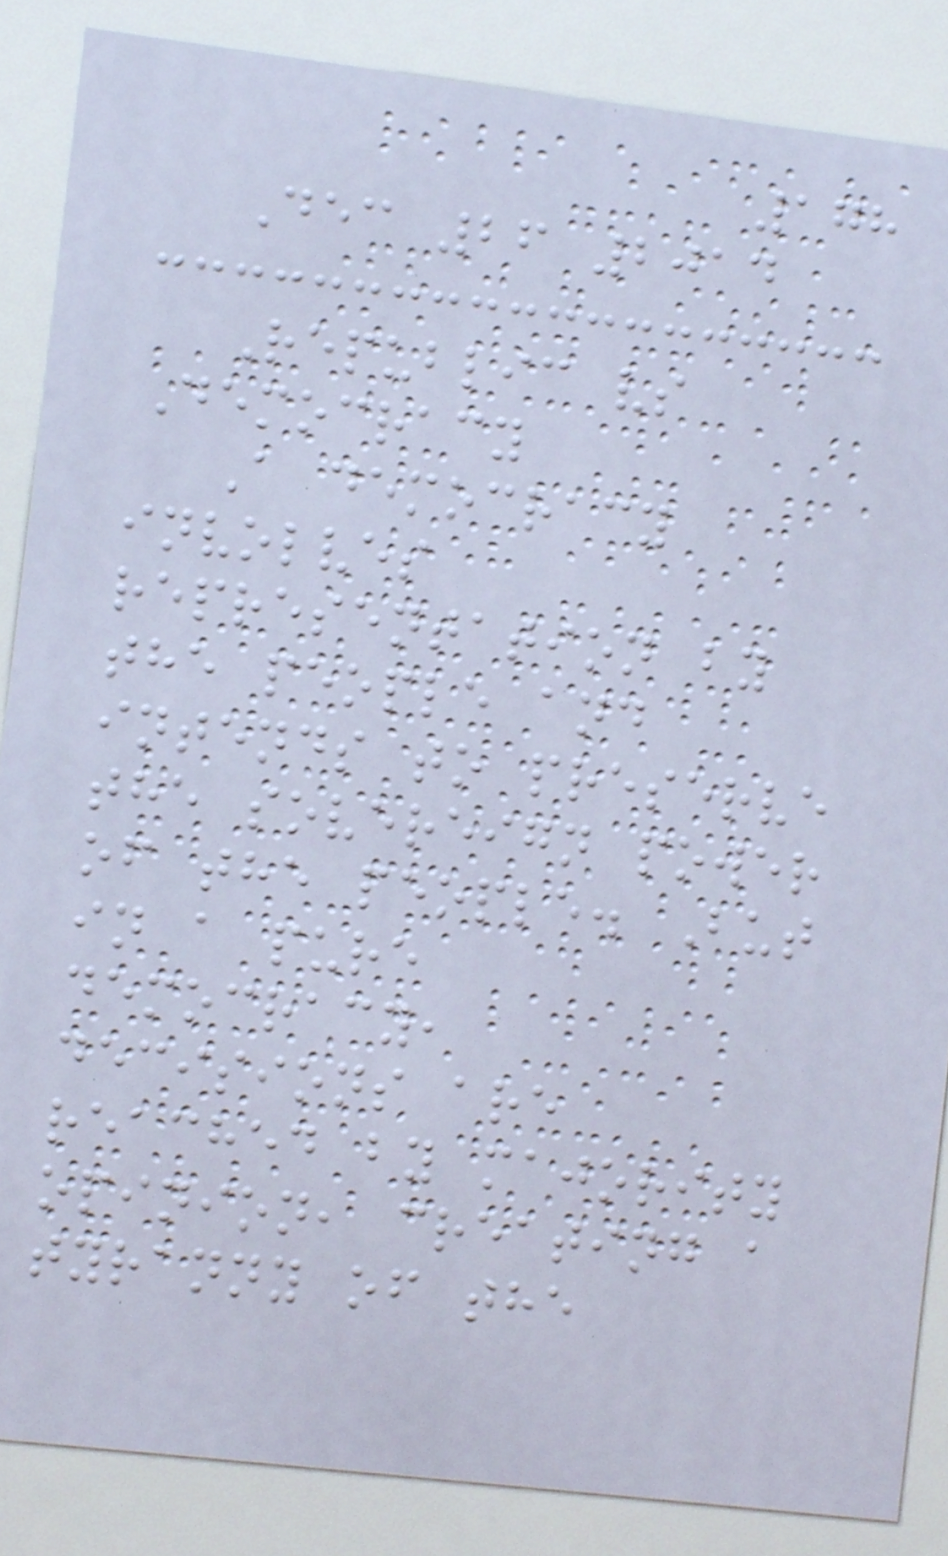178
Dec 26 2014
Republic vs
Democracy
A democracy
involves
representation by
the people and
intends to preserve
the sovereign power
of the people. But
in a pure
democracy,
decisions are
reached by majority
opinion, creating a
tyranny of the
